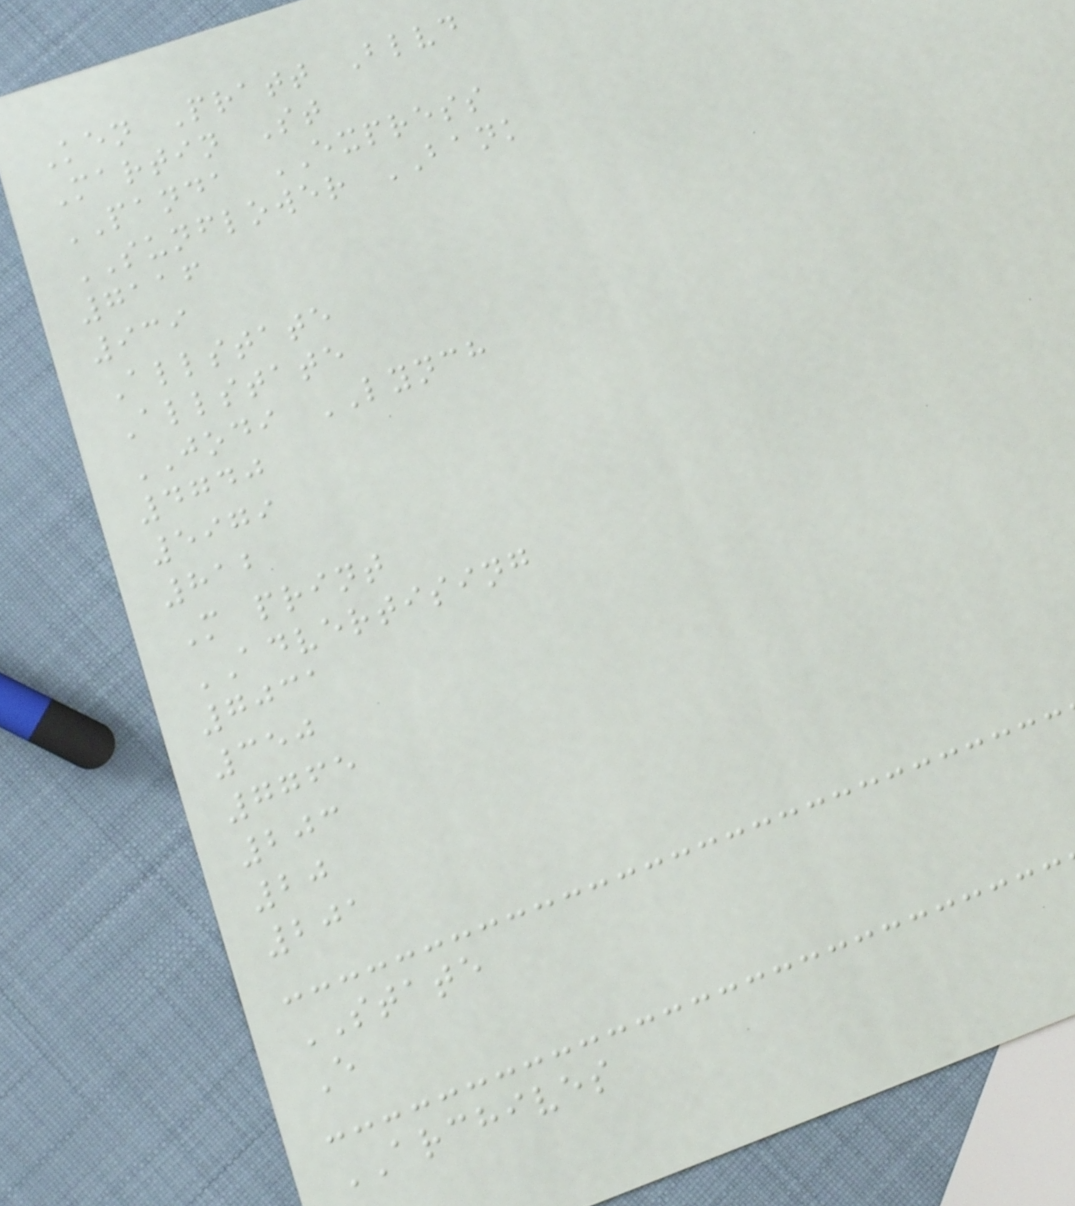Ken Pratt Blvd
Martin St
PANDA EXPRESS
SUNFLOWER BANK
7116
939
Allstate
Allstate
JODI LYNCH
4740
5979
812
M print
ADVERTISING
7031
350
7765
203
20
201
STATE
E
ARCHIVES
